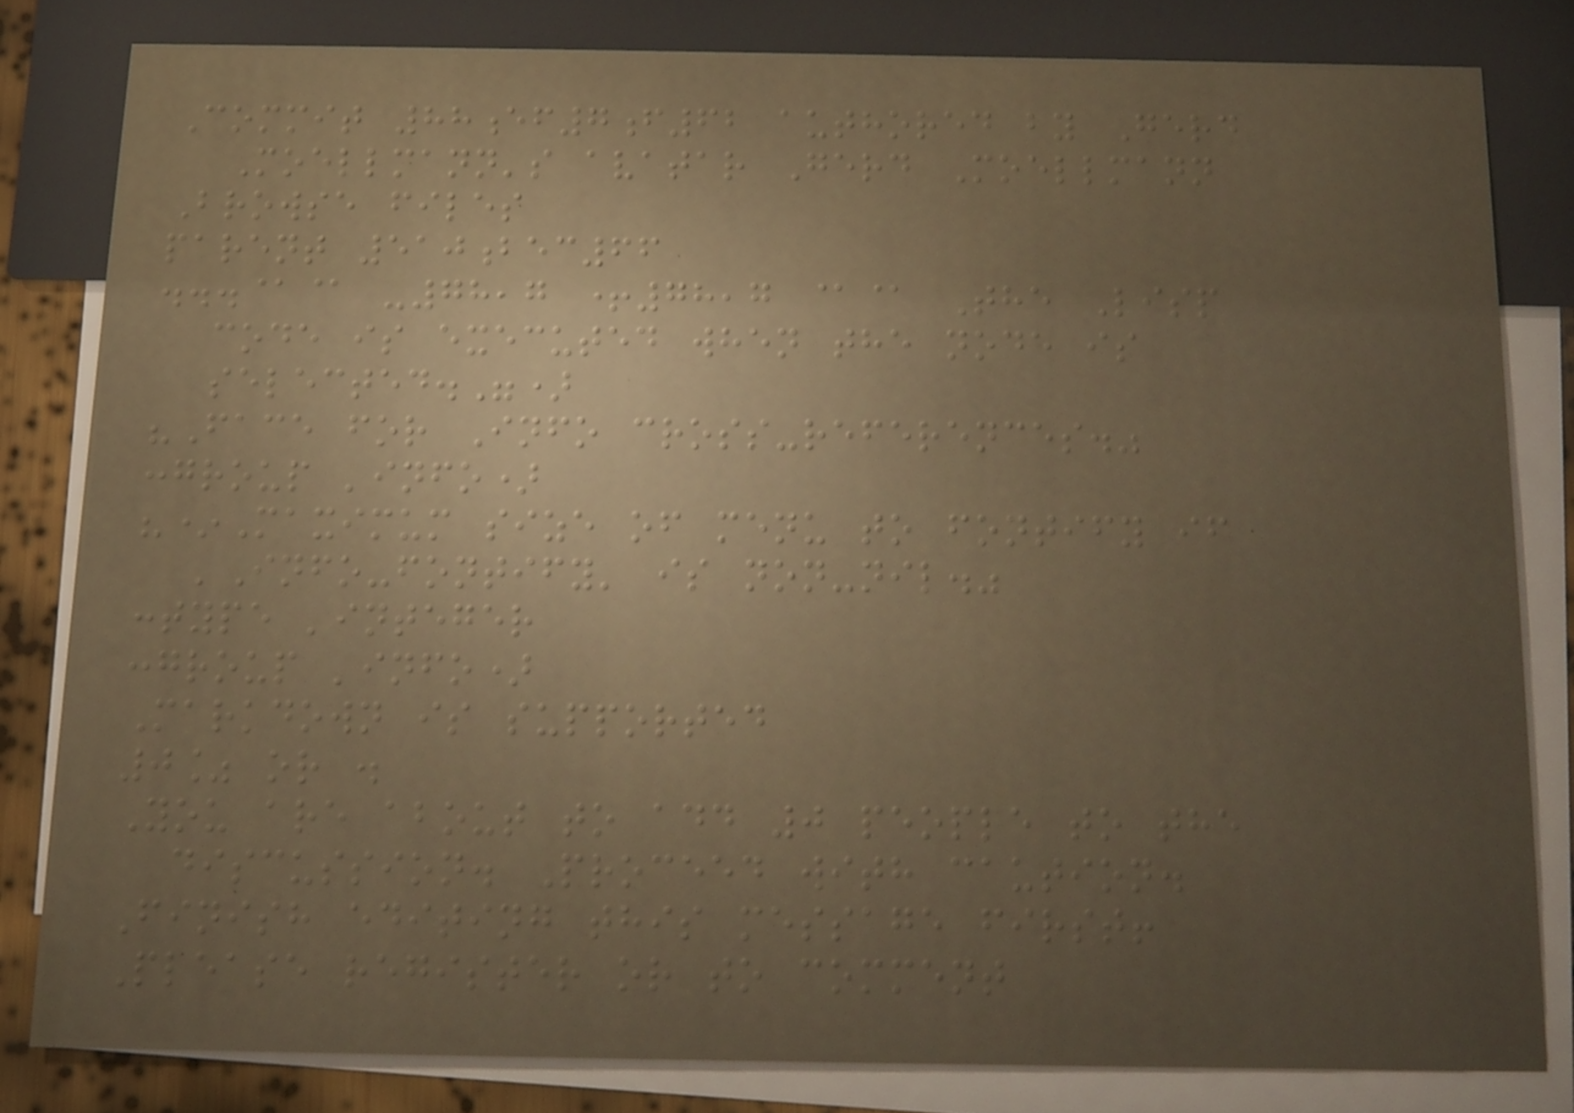Commit 88ef7f62 authored by Gerd
Moellmann's avatar Gerd Moellmann
Browse files
parent 510bec66
...@@ -78,7 +78,7 @@ The Lisp
code is executed when the node is
selected.")
"Face for Info cross-references."
:group 'info)
"*Maximum size of menu to fontify if
'Info-fontify' is non-nil."
:type 'integer
:group 'info)
Markdown is supported
0% or .
You are about to add 0 people to the
discussion. Proceed with caution.
Finish editing this message first!
Please register or to comment
